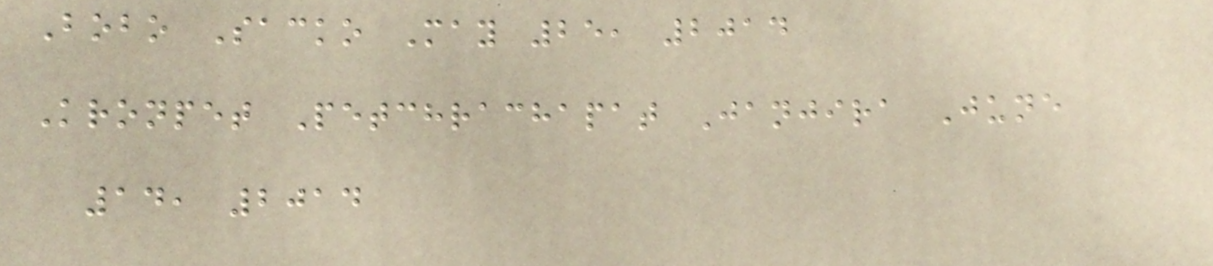Bobo Sacko May 25, 2014
Kronpet Petchrachapat Janjira June
14, 2014
